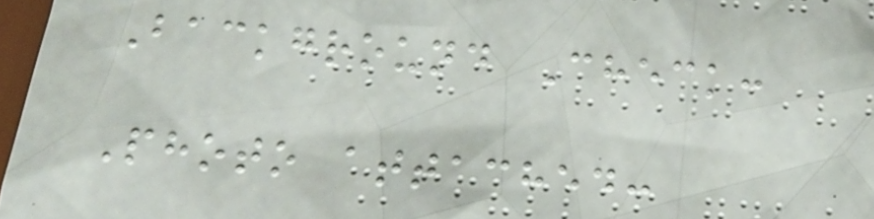Background Check:
Photo attached:
